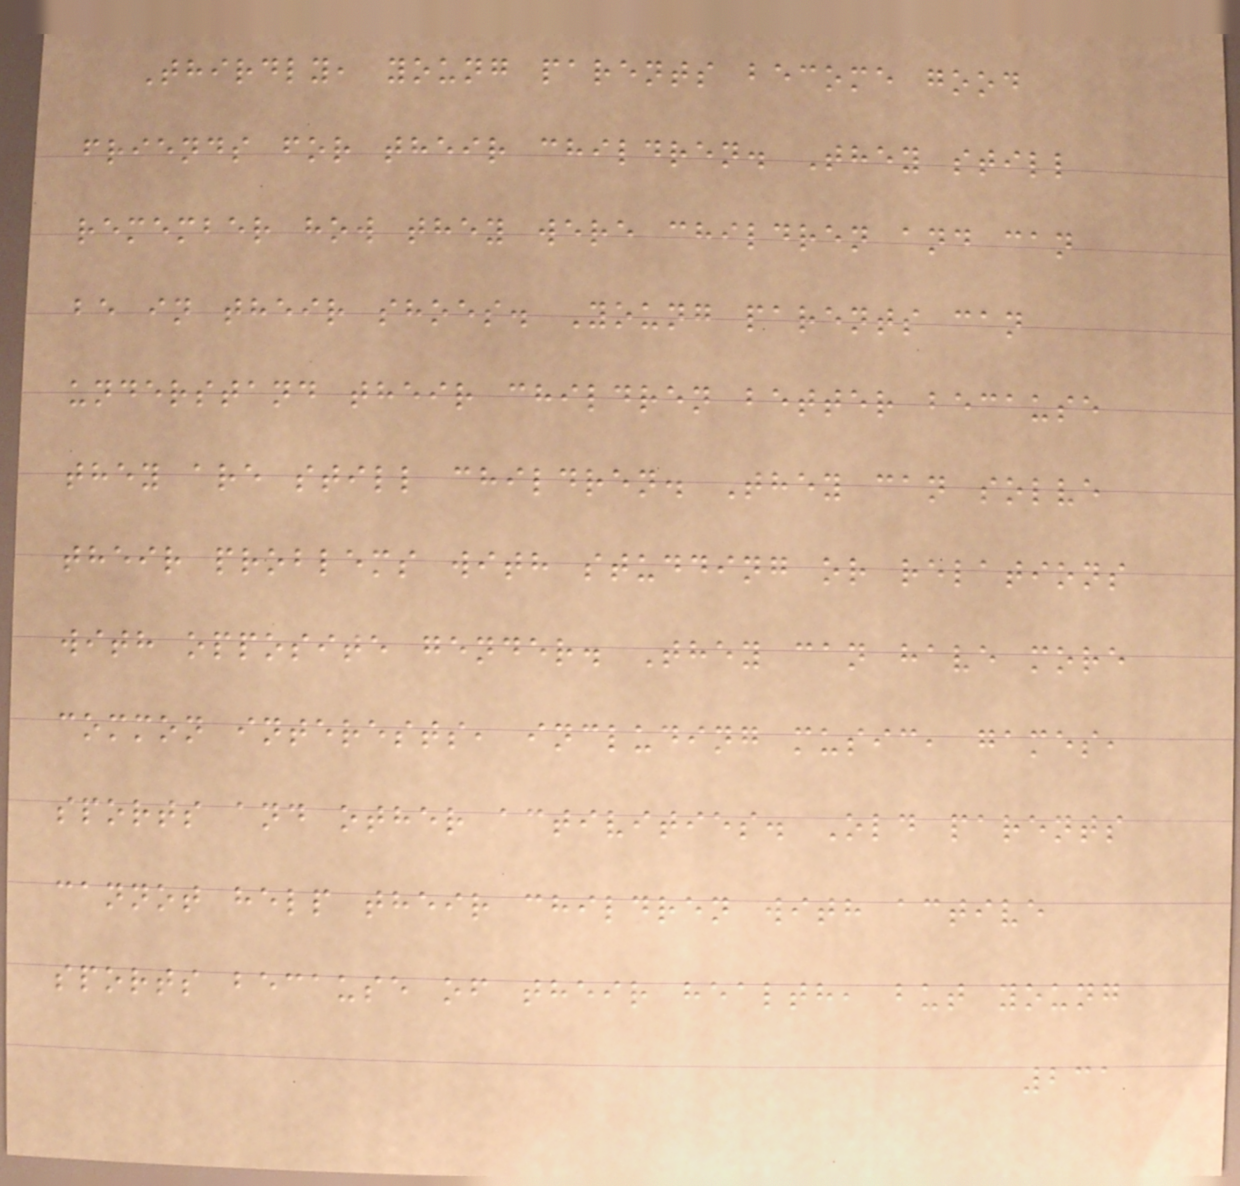Thirdly, young parents become good
friends for their children. They still
remember how they were children and can
be in their shoes. Young parents can
understand their children better because
they are still children. They can solve
their problems with studding or relations
with opposite gender. They can have more
common interests, including music, games,
sports and other activities. Old parents
cannot help their children with active
sports because of their health, but young
231
